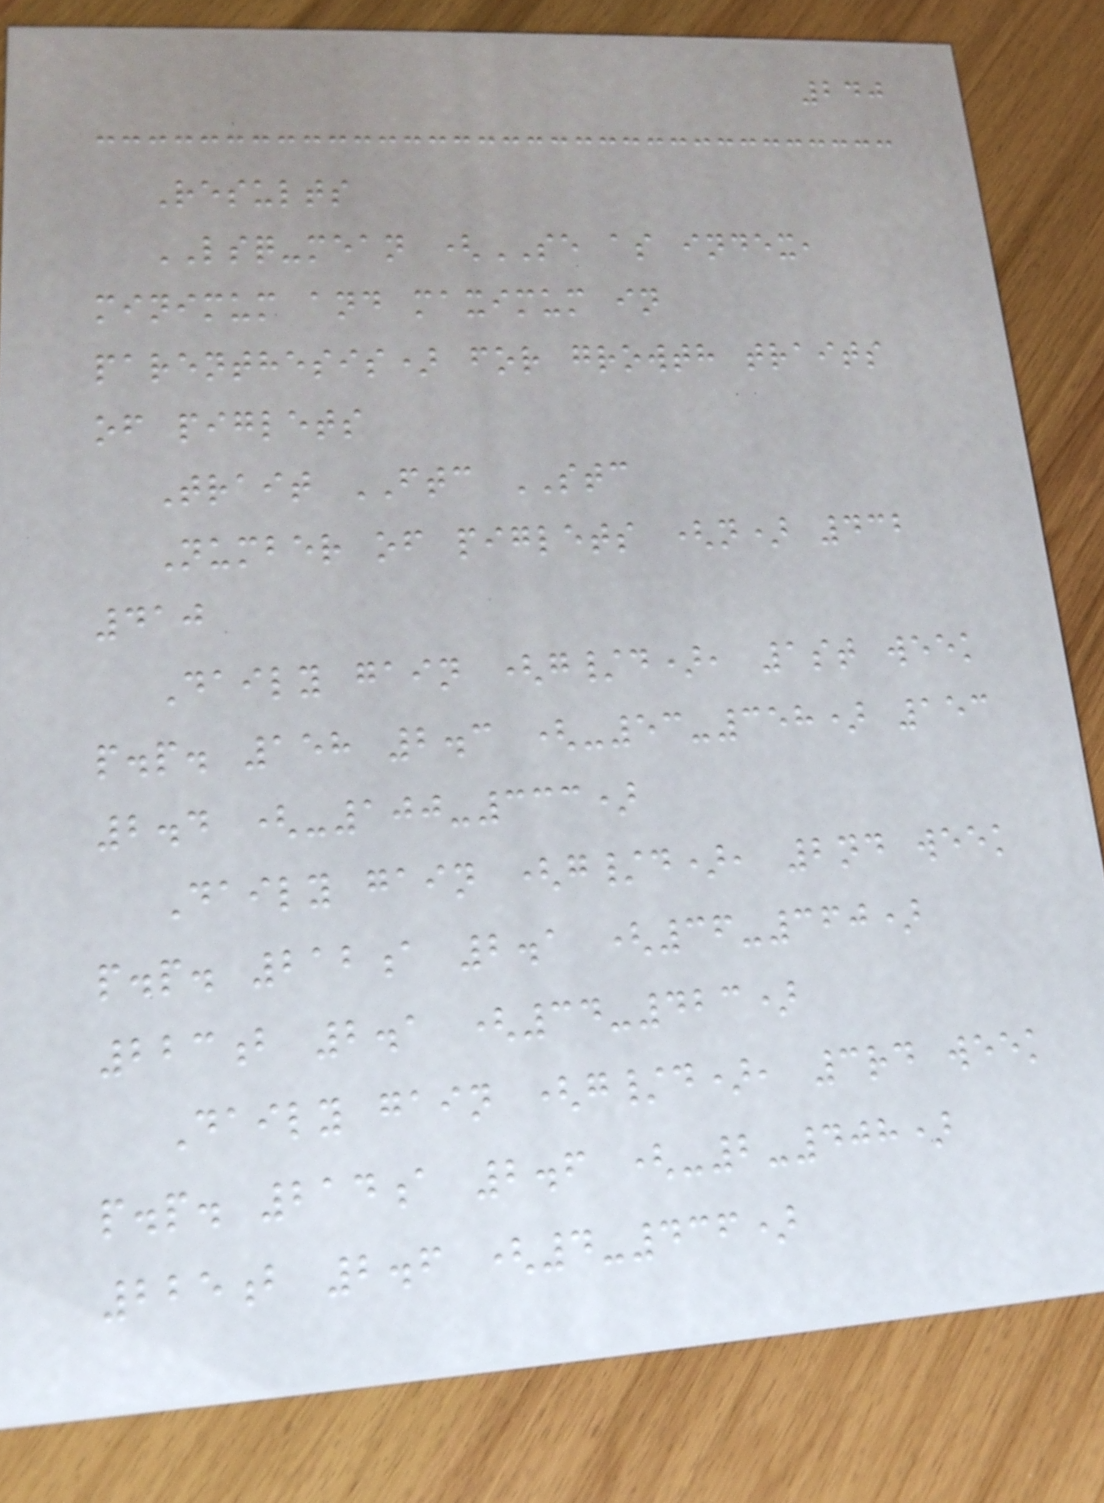240
Results
LSQ-mean (SE as index,
minimum and maximum in
parenthesis) for growth traits
of piglets
Trait FTC STC
Number of piglets (n) 432
410
Daily gain (g/d), 1st week
p.p. 158 2.3 (-53-358) 153
2.4 (-100-333)
Daily gain (g/d), 2nd week
p.p. 212a 2.1 (36-360)
223b 2.1 (34-423)
Daily gain (g/d), 3rd week
p.p. 214a 2.6 (-2-408)
225b 2.6 (4-436)
